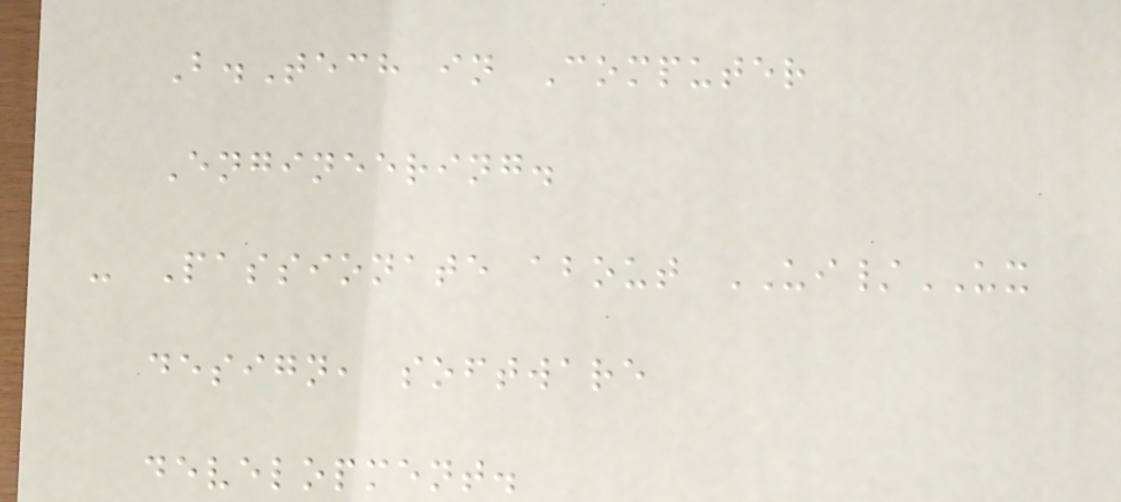B.Tech in Computer
Engineering.
- Passionate about UI/UX
design, software
development.
